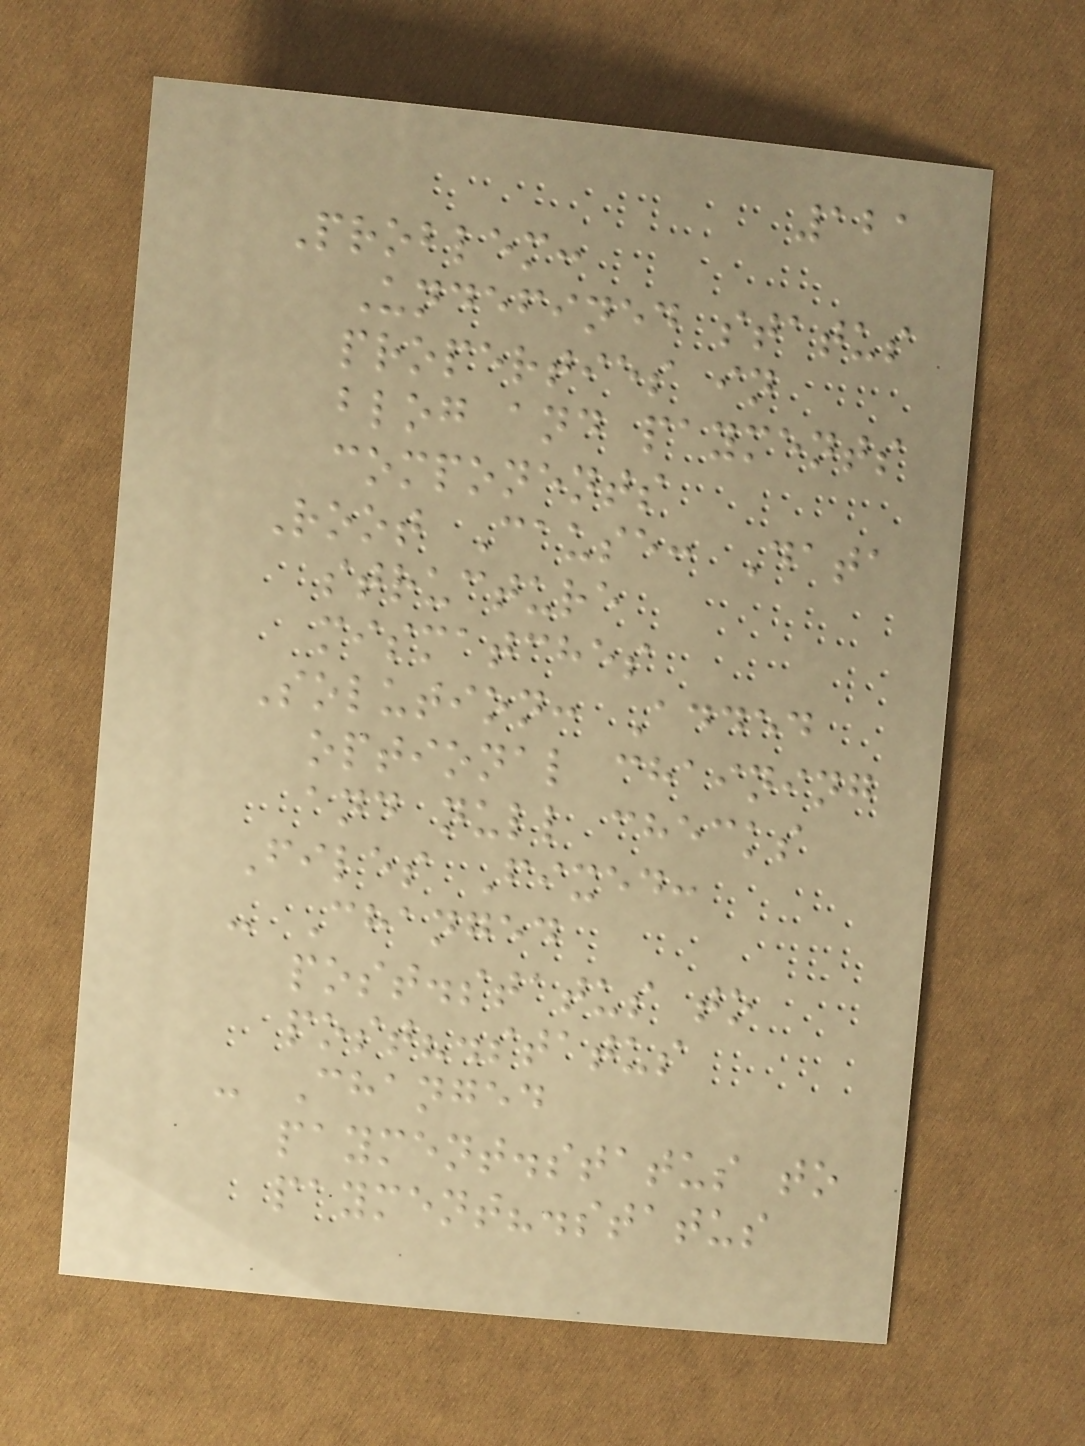121
Problem:
Undefined status
properties in
blog and payments
components
Root Cause: Data
structure
mismatches
Solution: Added
optional chaining
and null checks
Files Fixed:
- Changed
post.status to
post?.status
- Changed
payment.status to
payment?.status
